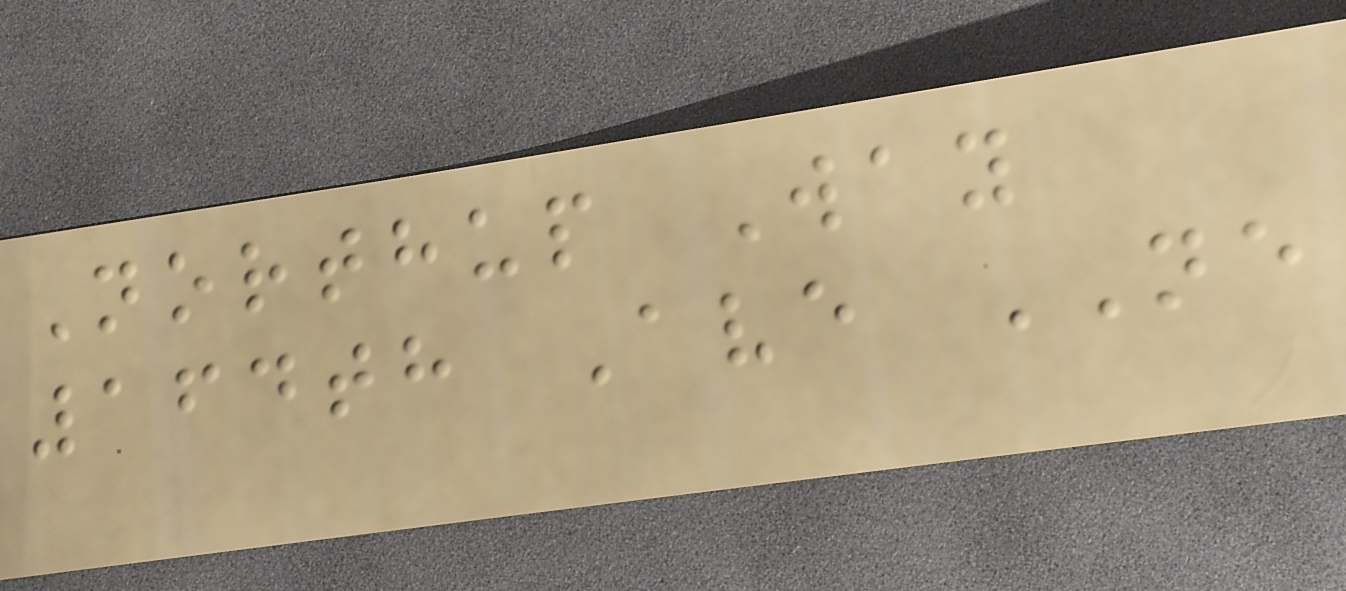Northup Way
164th Ave NE
